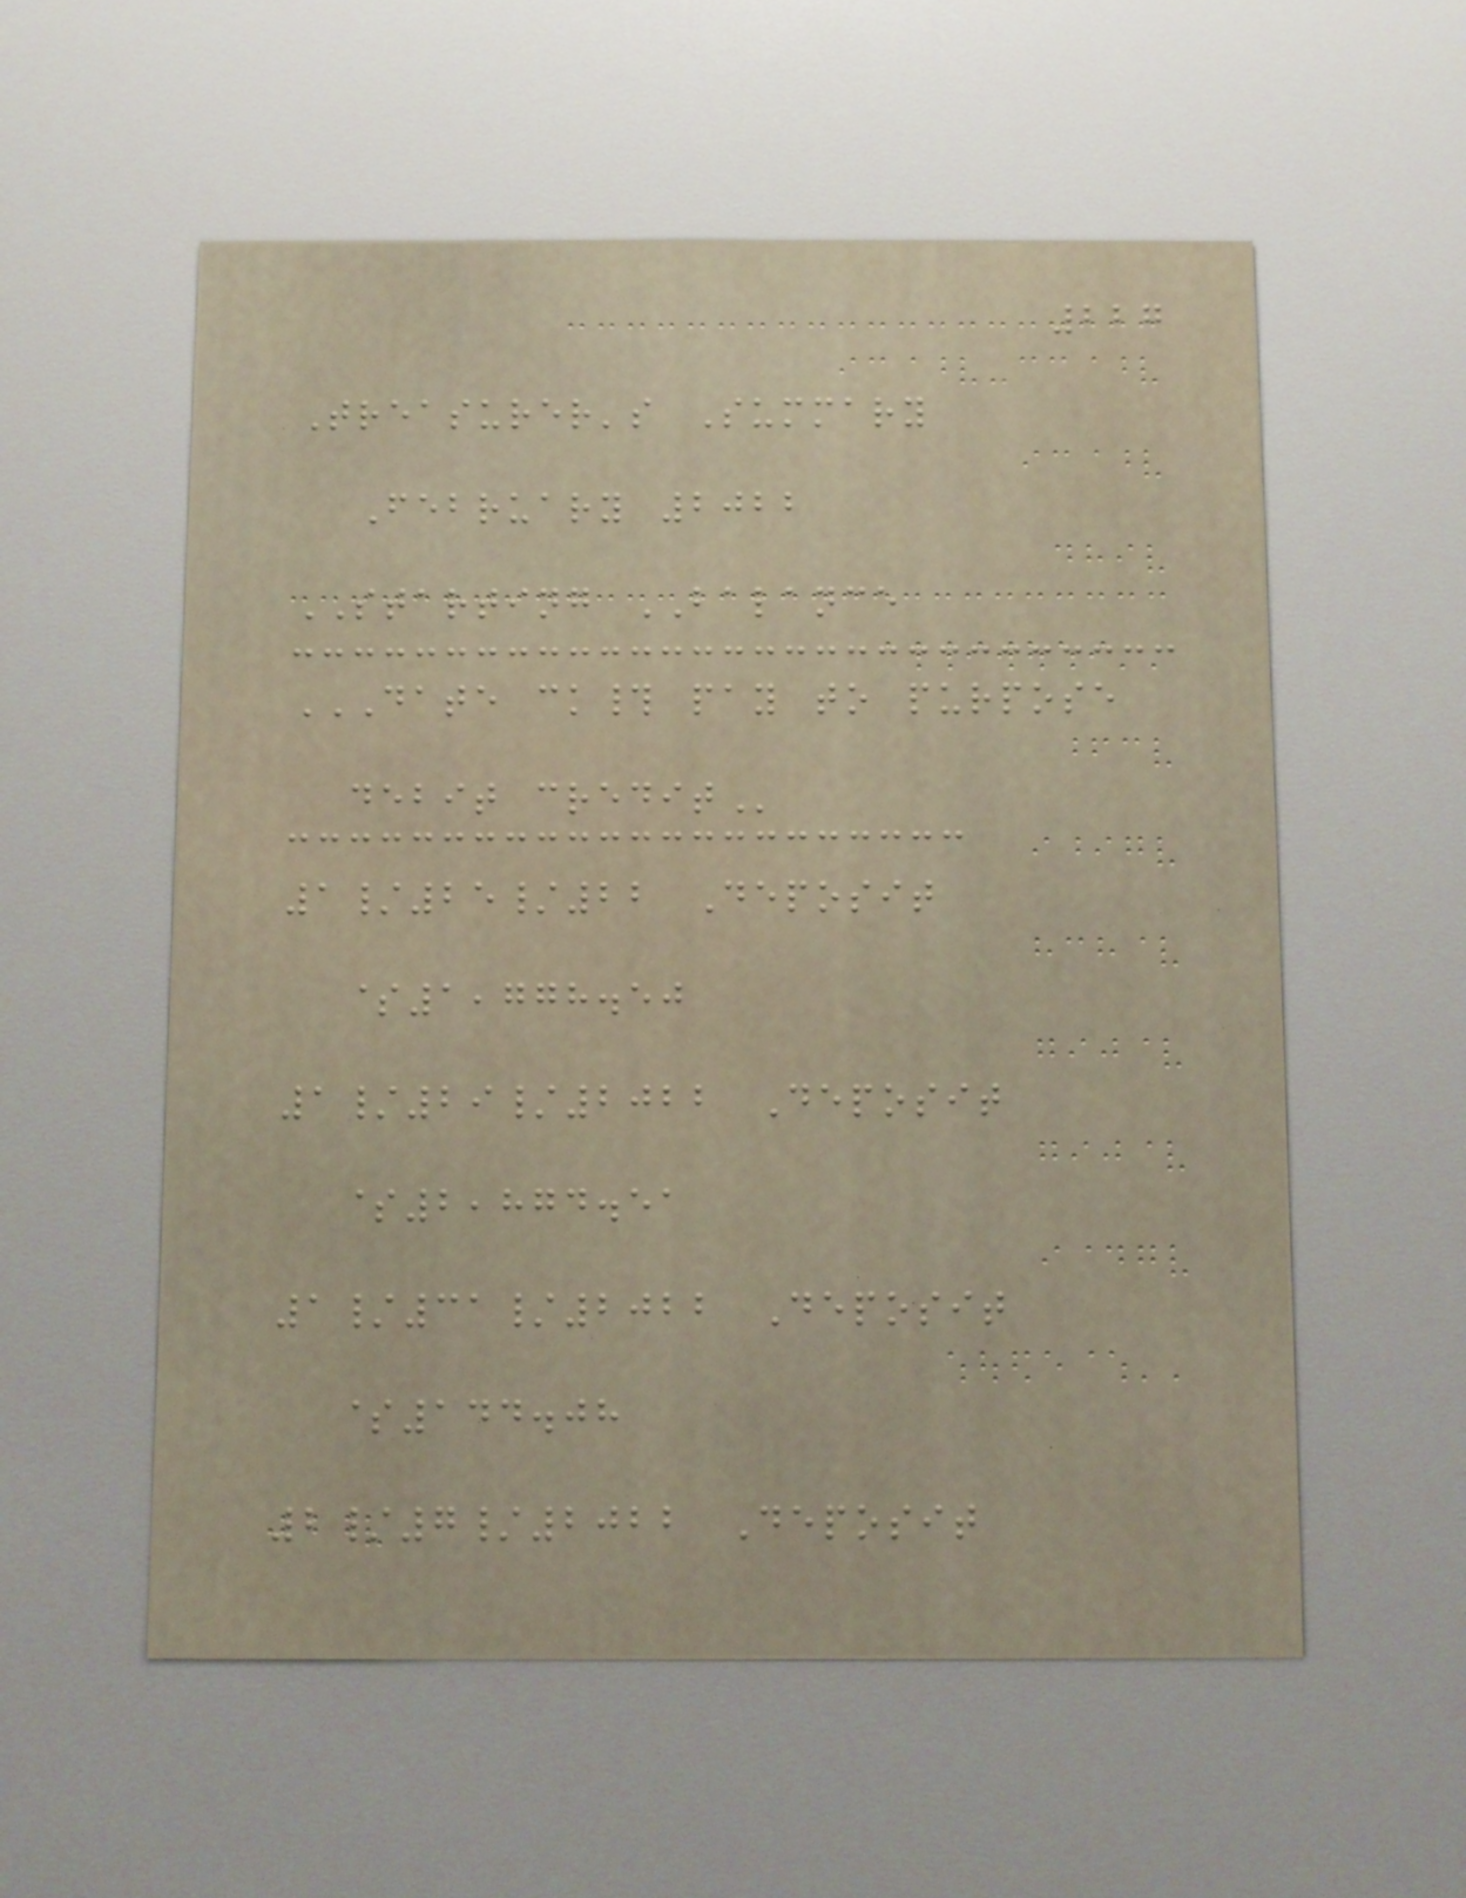227
Treasurer's Summary
February 2022
STARTING BALANCE
DATE CK# PAY TO PURPOSE
DEBIT CREDIT
1/25/22 Deposit
$1,778.50
1/29/2022 Deposit
$2,874.51
1/31/2022 Deposit
$144.08
2/7/2022 Deposit
